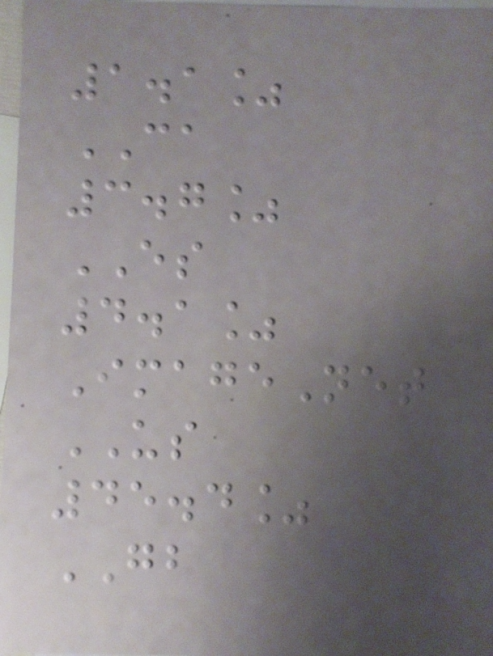1.1%
CA
3.7%
ES
4.1%
ImageNet
US
45.4%
GB
